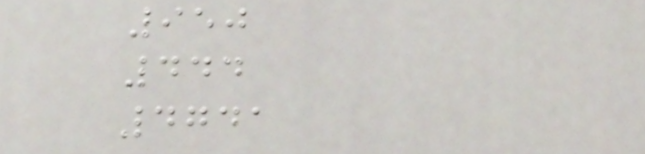950
444
4741
